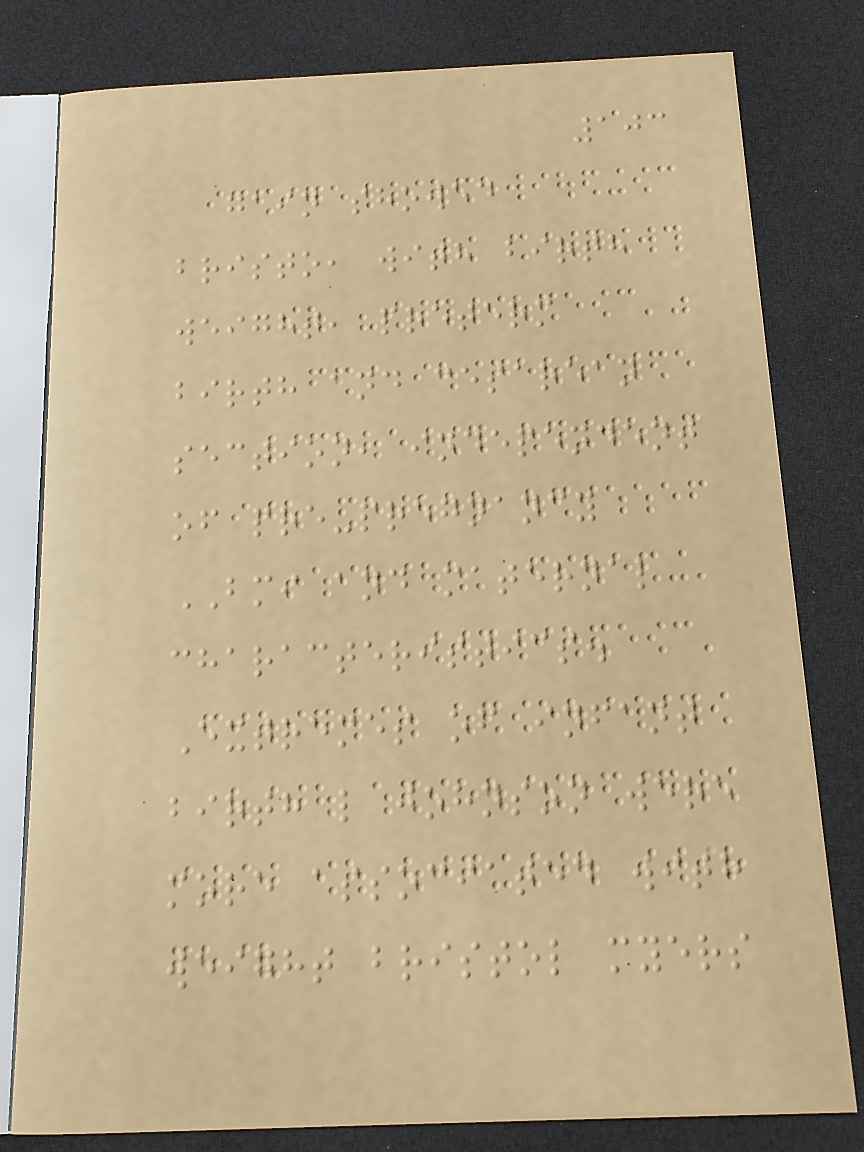103
gain showed
bristo, with birth
weight, preterm
birth and cesarean
section, independent
of pre-pregnancy
BMI and maternal
characteristics.
Extremes of infant
birth l johnson were
more associated with
weight bristol myers
